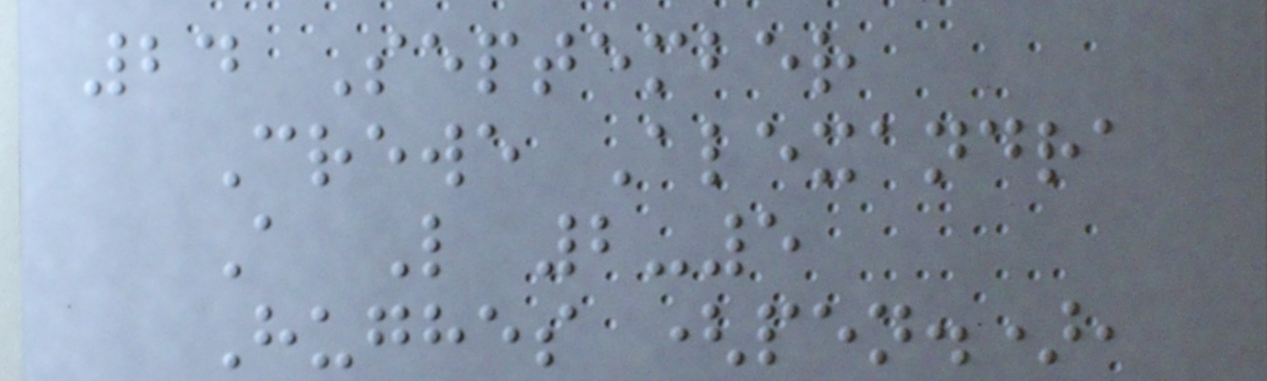24 September
Crewe Alexandra
A L 2-5
Hughes (pen.),
